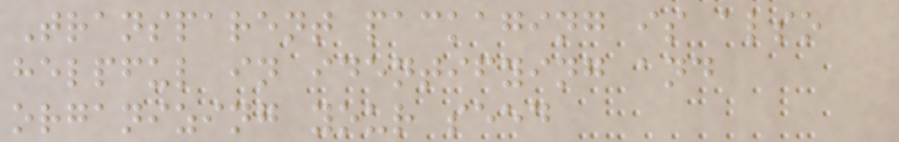Transparent packaging is also
helpful in identifying and
organizing your seed
